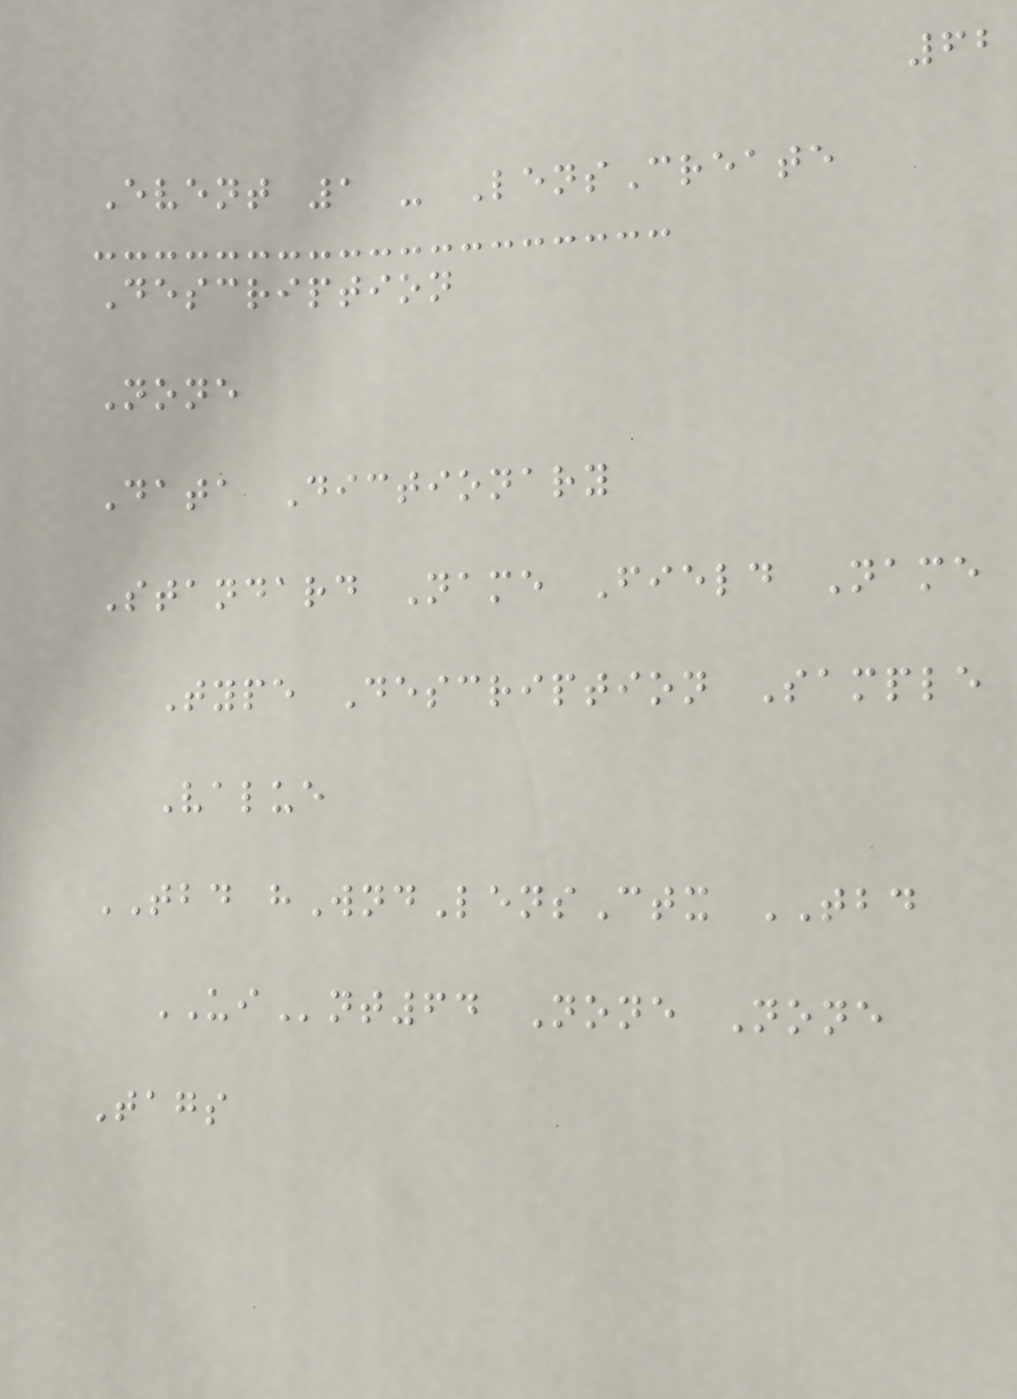62
Event 1 - LensCreate
Description
None
Data Dictionary
Standard Name Field Name
Type Description Sample
Value
TBD hWndLensCtx TBD
UInt64 None None
Tags
